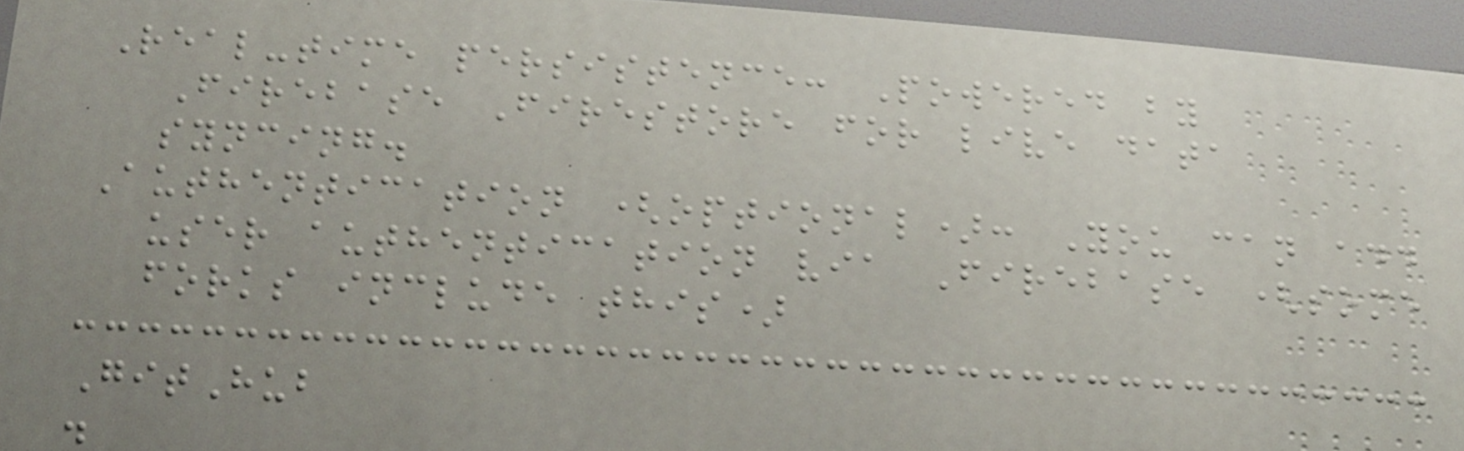Real-time persistence: Powered by
Firebase Firestore for live data
syncing.
Authentication (optional): You can add
user authentication via Firebase (some
forks include this)
GitHub
.
